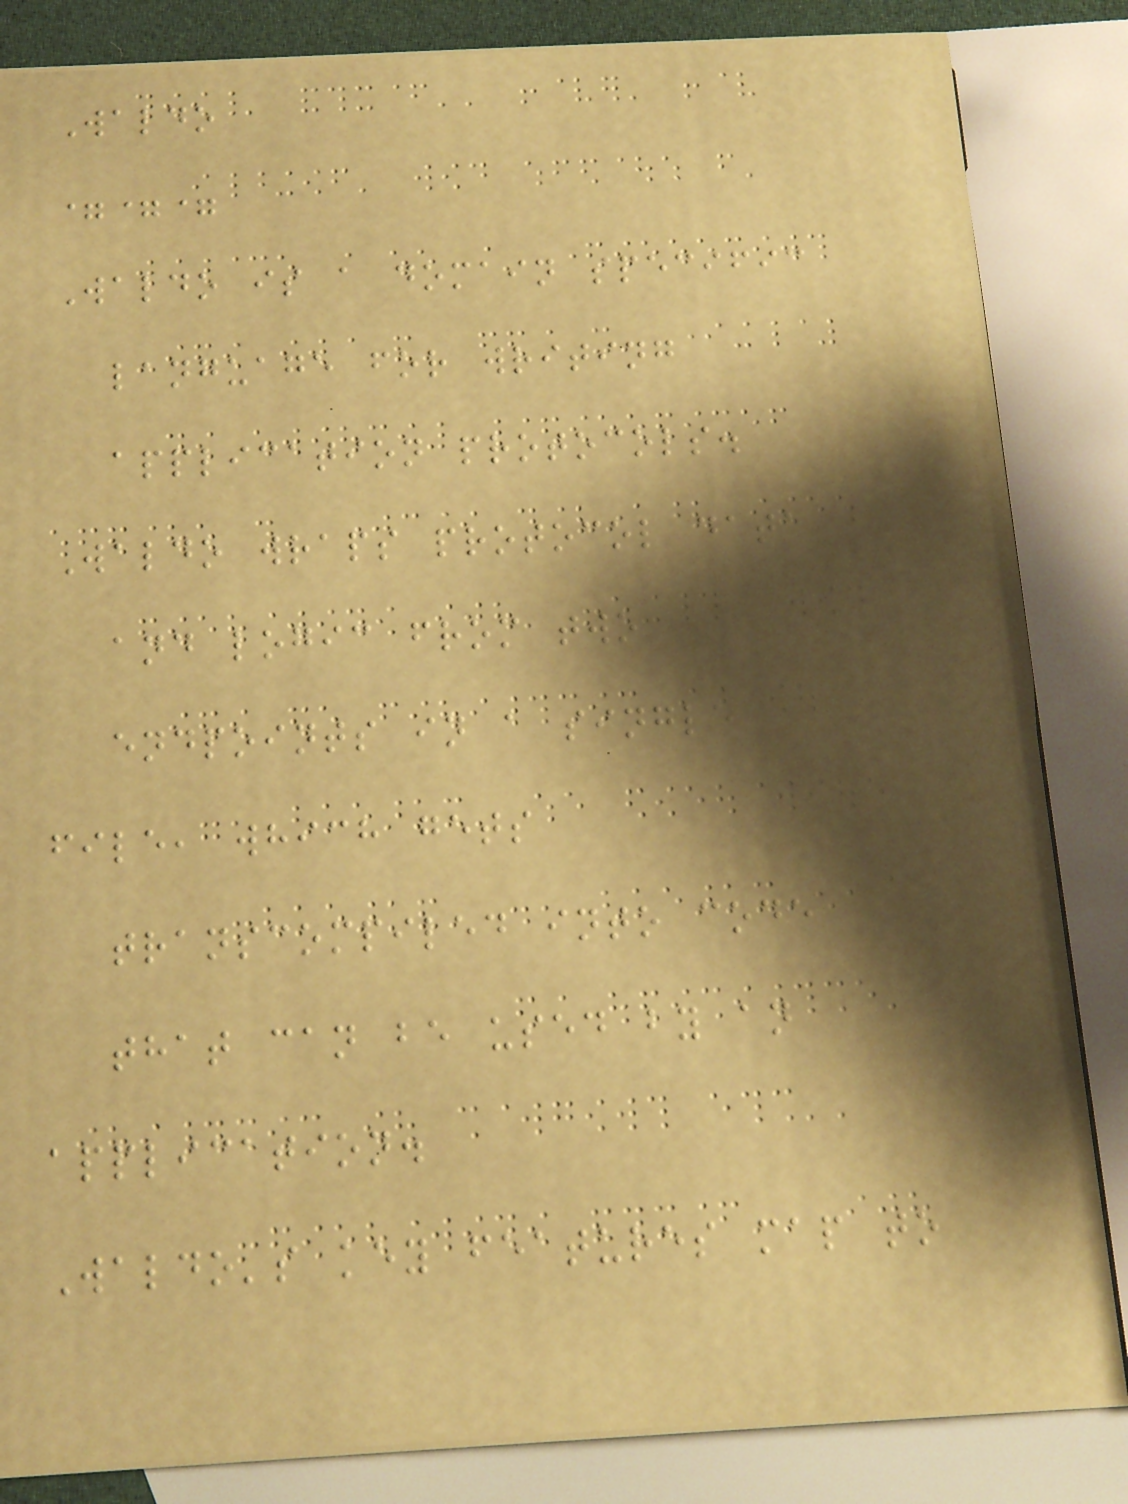Waldo
===
Waldo is a domain specific
language for writing
application protocols.
Waldo wraps protocol data
and logic from two
endpoints in a single
file, which gets
transcompiled into code
that can be used by an
application.
Waldo's key features map to
